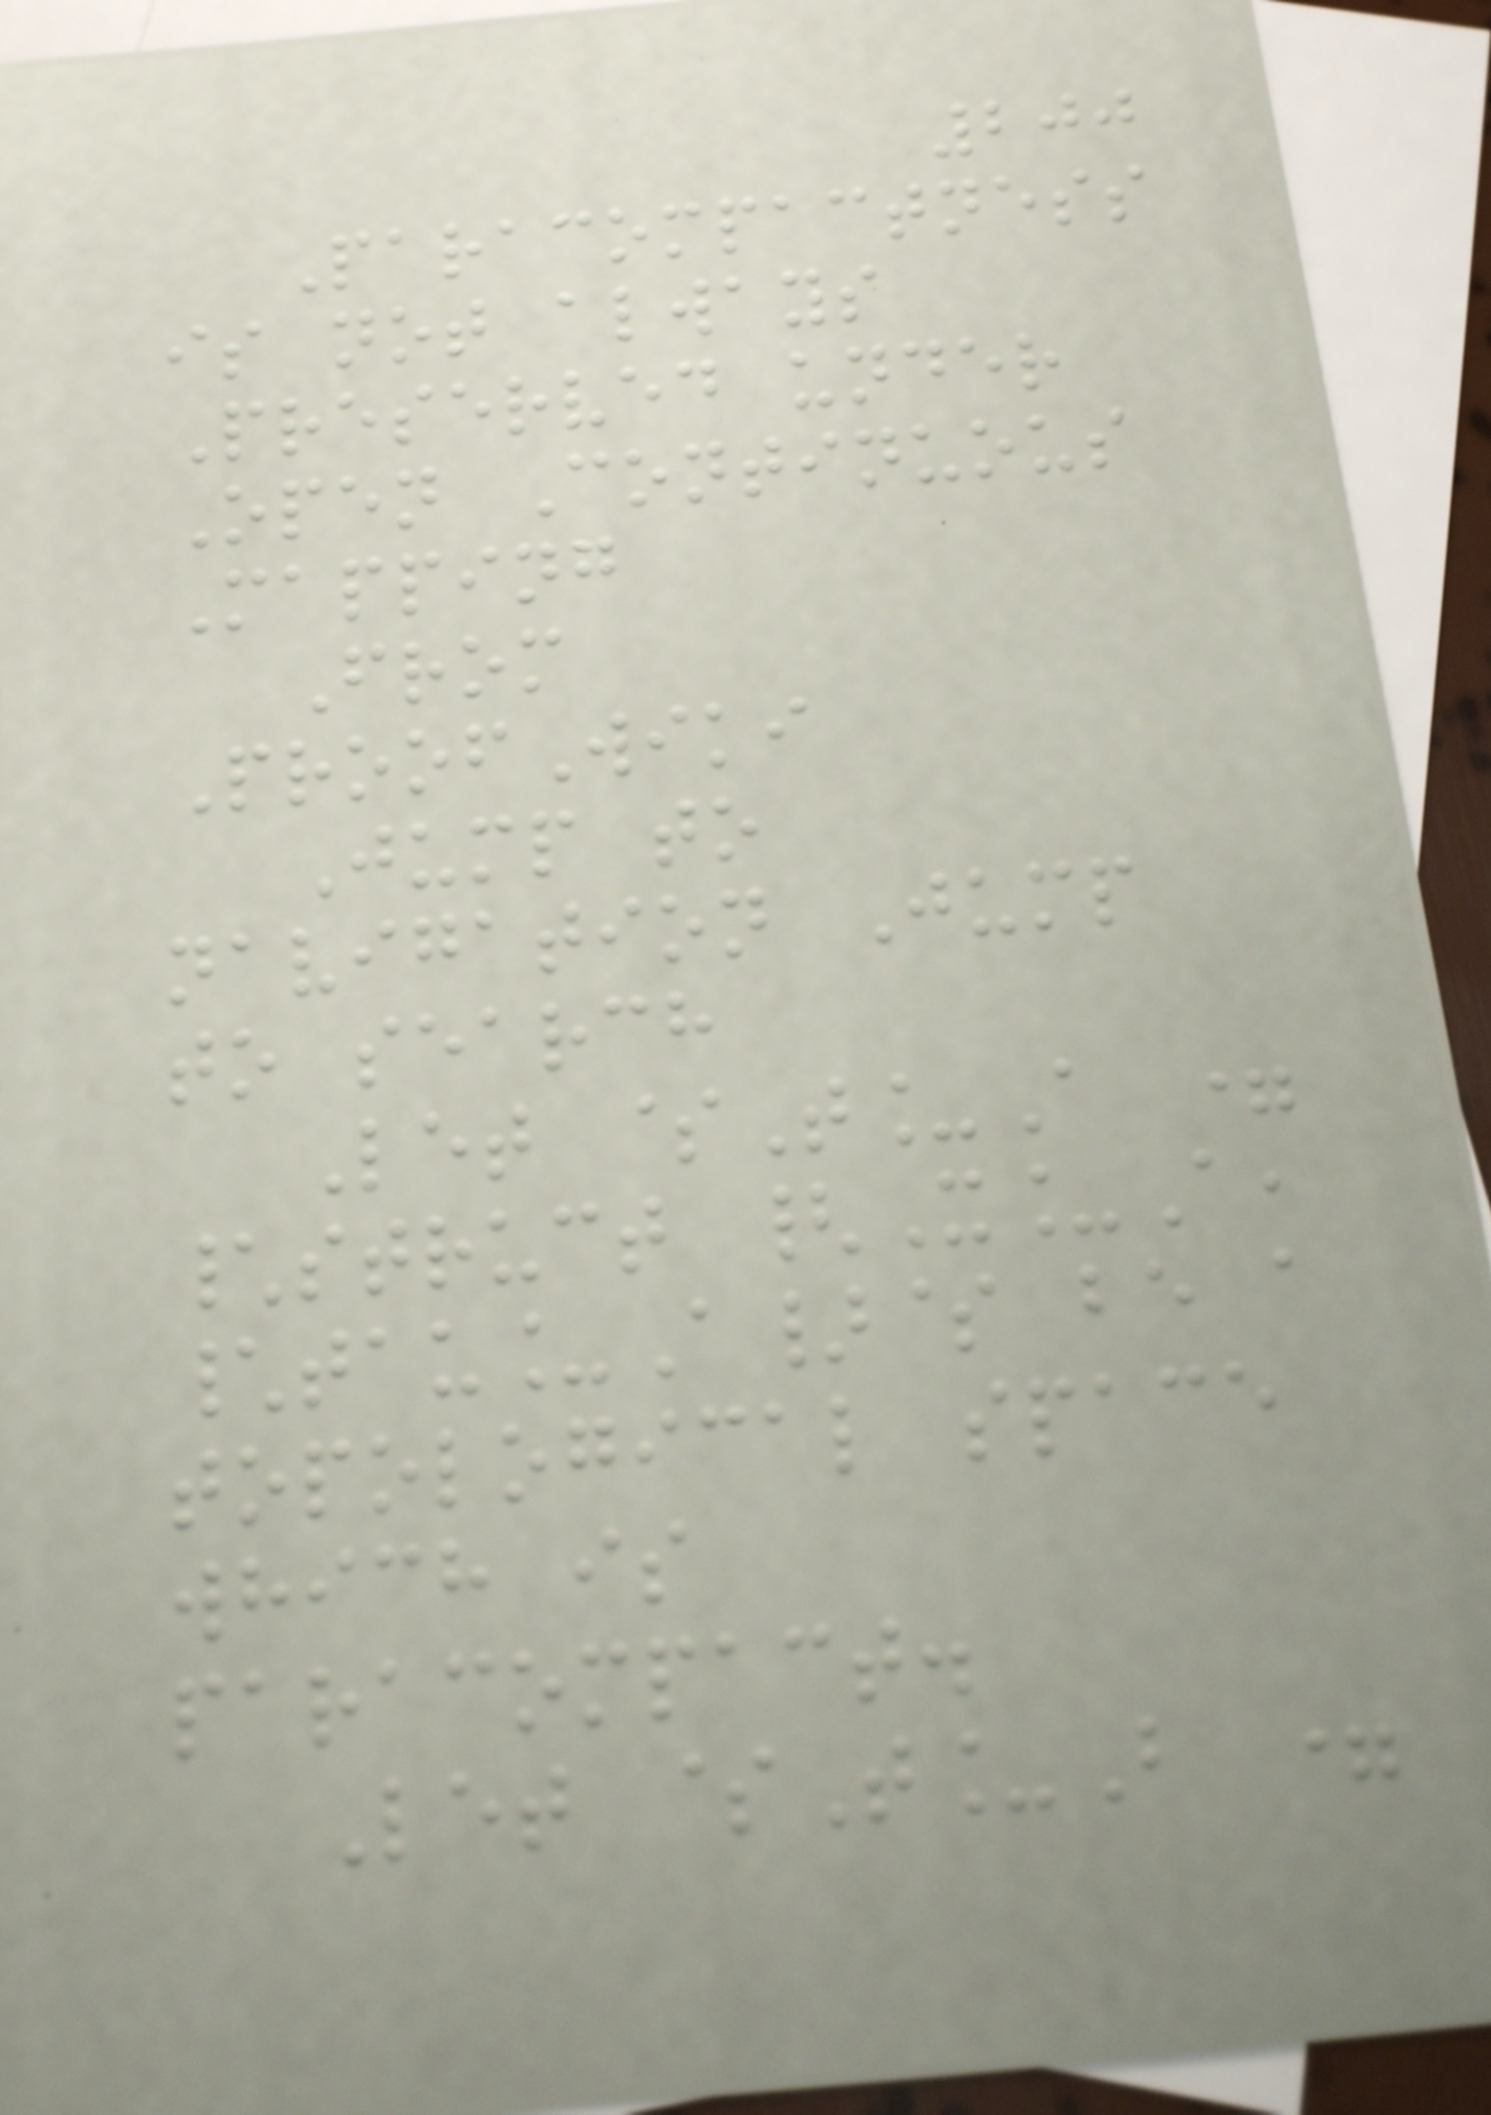200
Paracompactness
is not always
Preserved under
Open Continuous
Mapping
From
ProofWiki
Jump to
navigation Jump
to search
Let $T_A =
\struct {X_A,
\tau_A}$ be a
topological space
which is
paracompact.
Let $T_B =
